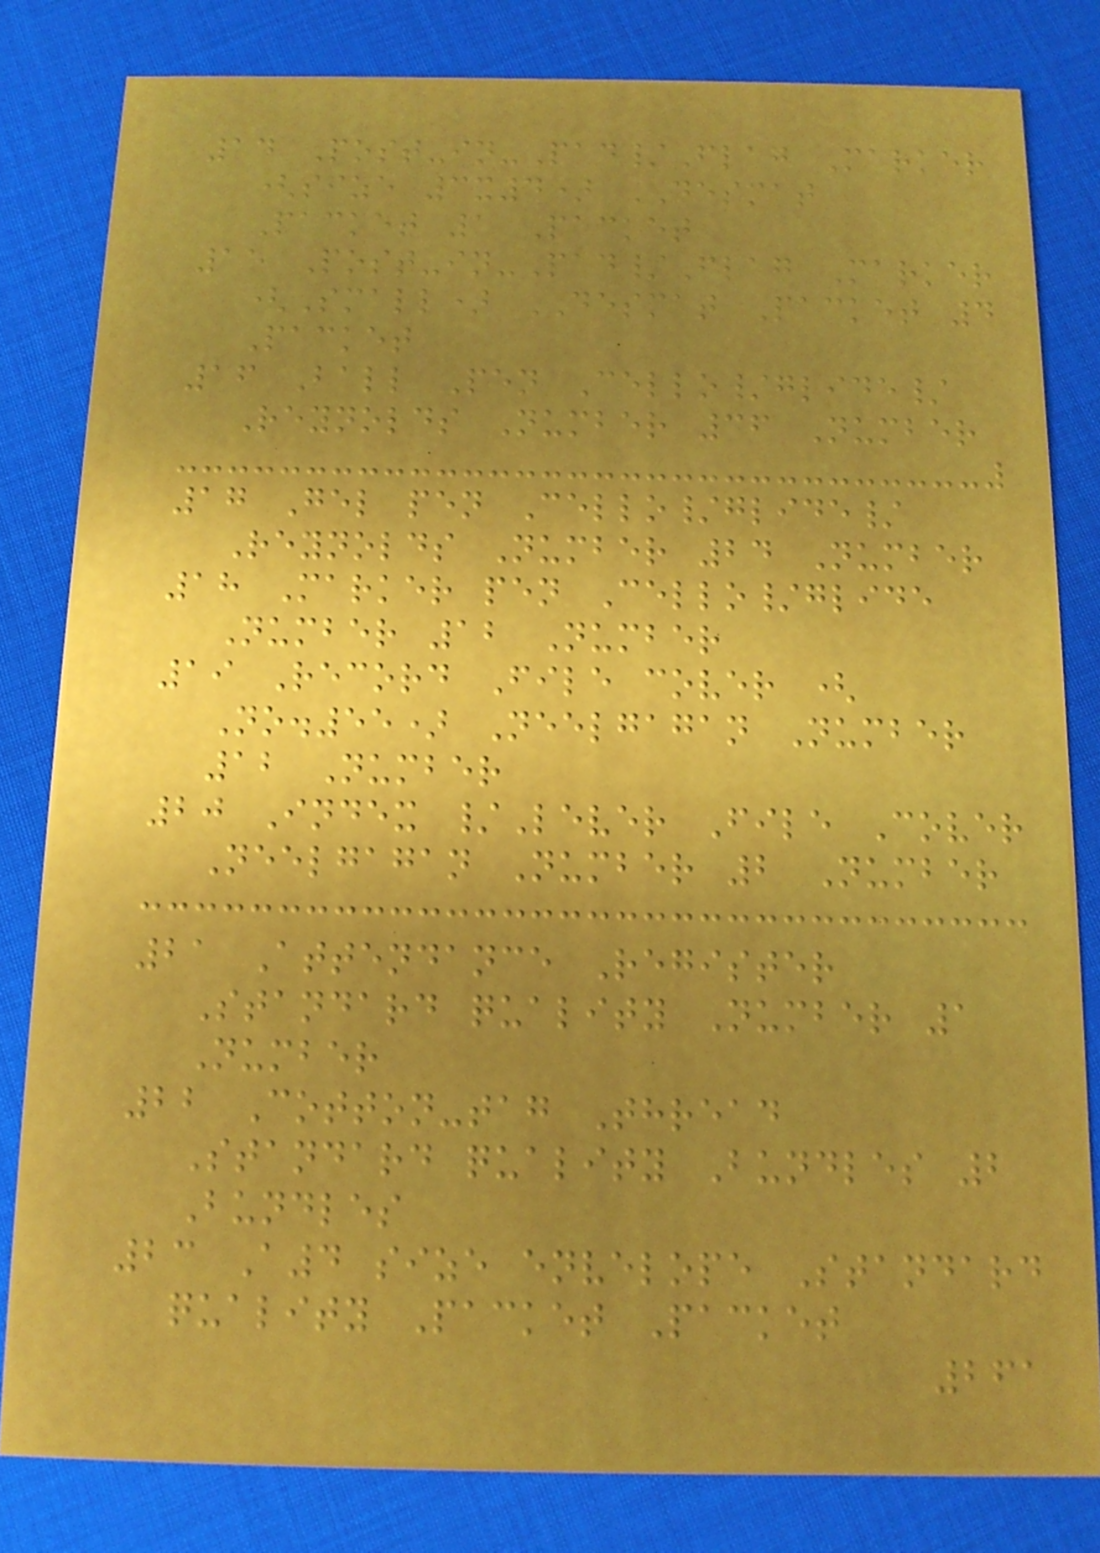14 Post-in-Pad/Flag Marker
(size 3x4) DESMAT
Packet 1 Packet
15 Post-in-Pad/Flag Marker
(Small) DESMAT Packet 4
Packet
16 Ball Pen Cello/glide/
Reynolds Number 36 Number
17 Gel pen Cello/glide/
Reynolds Number 24 Number
18 Marker pen Cello/glide
Number 12 Number
19 Record File cover (
No.55) Neelgagan Number
12 Number
20 Index /Lever File Cover
Neelgagan Number 2 Number
21 Attendance Register
Standard quality Number 1
Number
22 Cotton-tag Thread
Standard quality Bundles 2
Bundles
23 A4 size envelope Standard
quality Packet Packet
261
